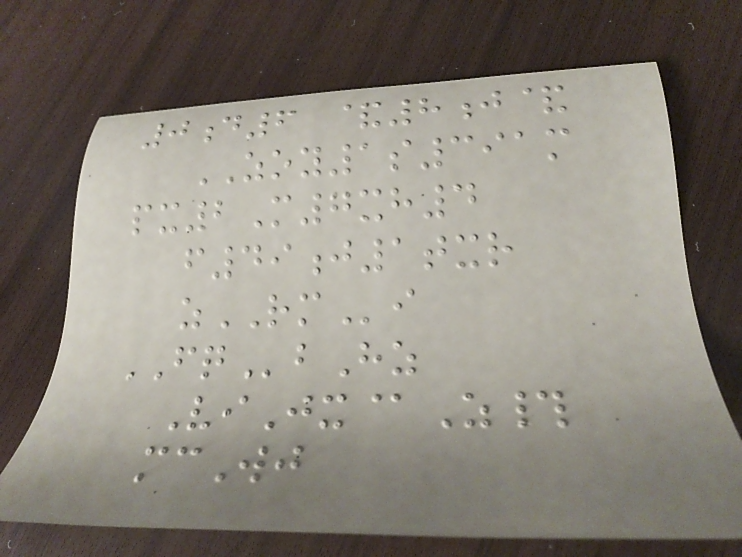0d6 &8j&
ZOY1s391m
px2M7xh4
f49j1txr
zRMi
FQbHz
ViJx@Z#
mcWj
